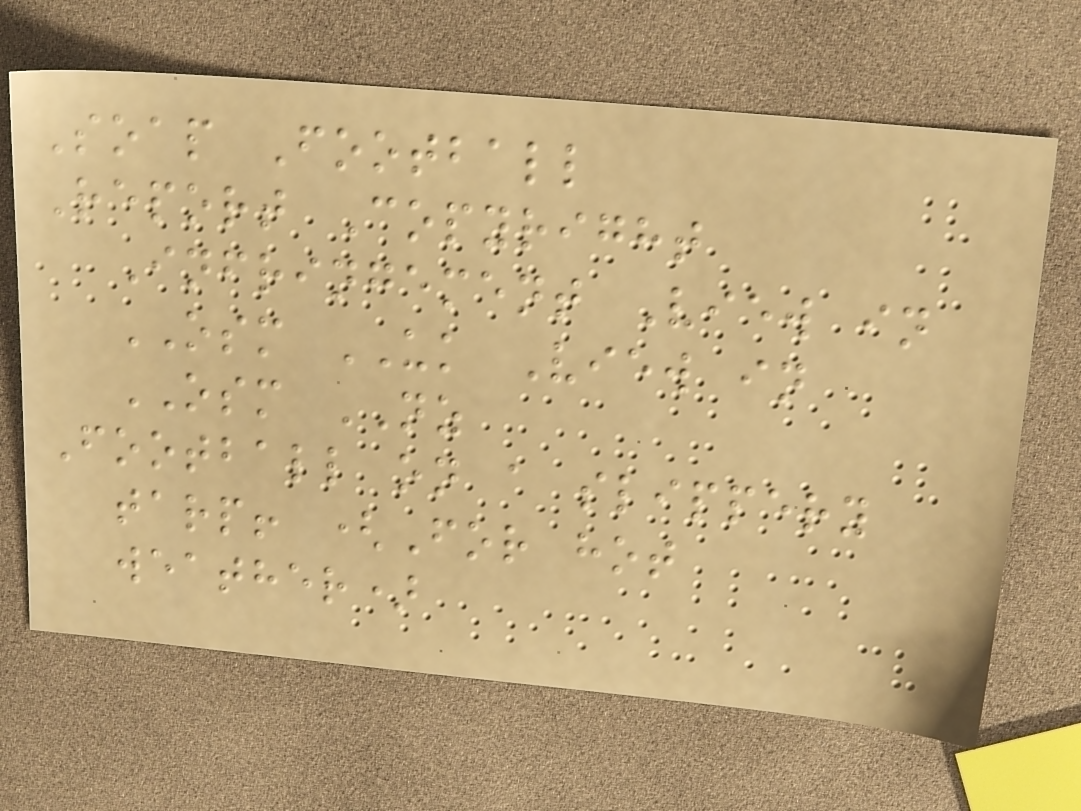Soap Football
Report Copyright
Infringement View in
OSM UK View in
OSM NZ
Football on a slippery
tarp! (For hot
weather)
